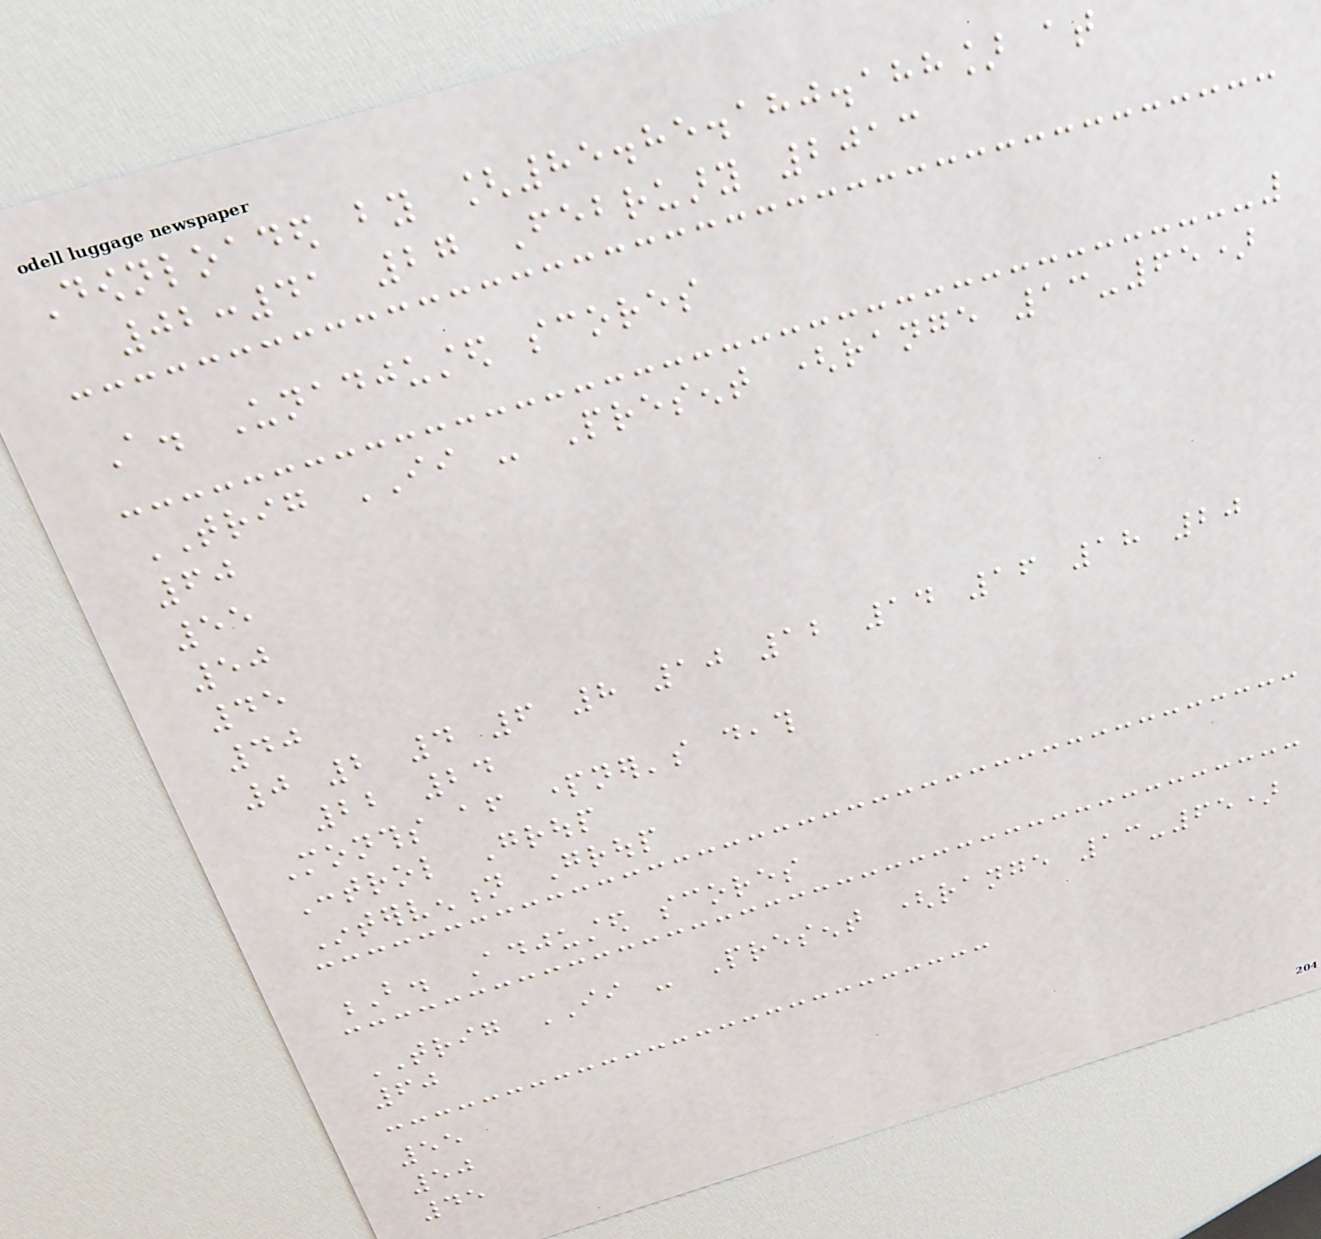Downloaded by [85.85.180.188] at
02:41 27 February 2013
A. Unadjusted scores
TRIG II - Present (range 13-65)
60
55
50
45
40
0 2 4 6 8 10 12 14 16 18 20
22 24
Months after partner's death
Control Group
Intervention Group
B. Adjusted scores
TRIG II - Present (range 13-65)
60
55
50
45
